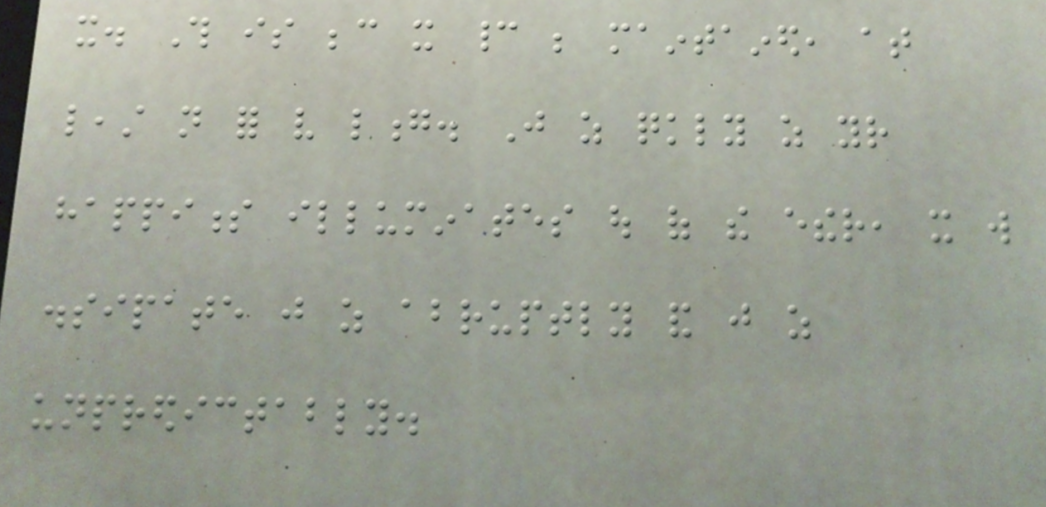it. This is because it cannot be maintained, at
least not for very long. Just as quickly as your
happiness illuminates out of the ether, it will
dissipate just as abruptly and just as
unpredictably.
